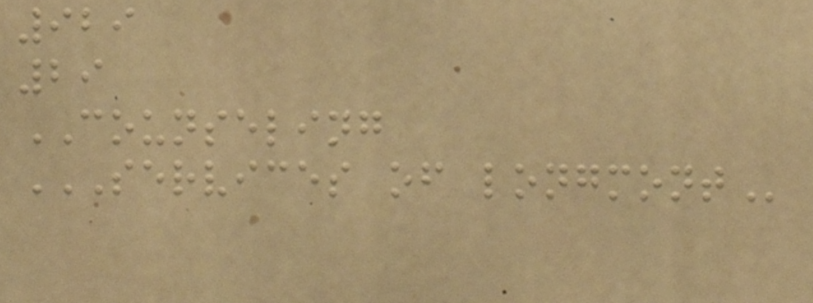929
29
COUNSELING
SERVICES OF LONGMONT
